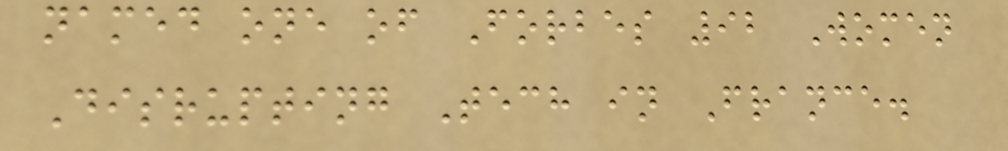named one of Forbes 92 Women
Disrupting Tech in France.
